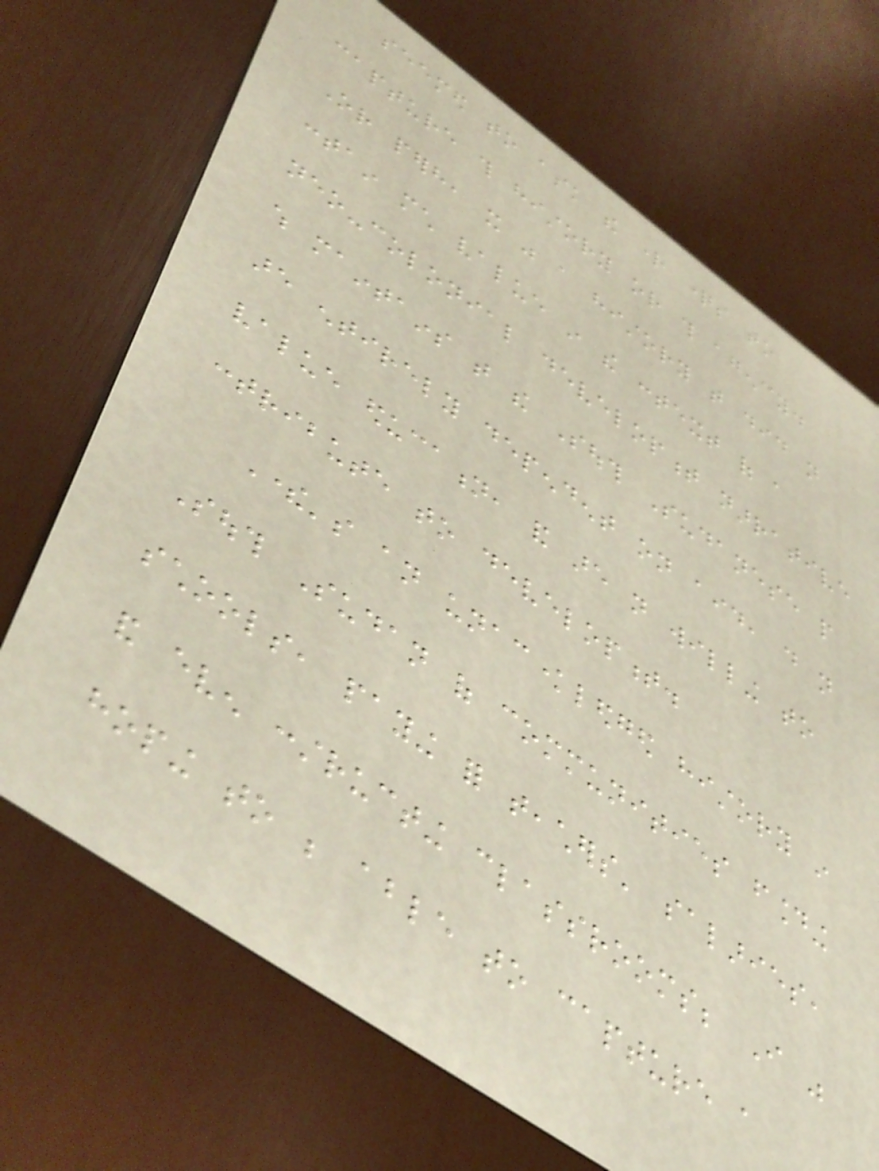seemed to ask the right questions to
capture this history or this agency.
Or perhaps, it was a history that did not
contain much value in the context of a
neo-colonial development narrative
which maintains that the South Sudanese people
are entirely dependent on aid, do not
value education, and are not willing to
contribute to development.
There's an unacknowledged history in
South Sudan of communities founding
schools, paying for teachers' salaries,
and even constructing classrooms; I was
hoping to be able to capture a
